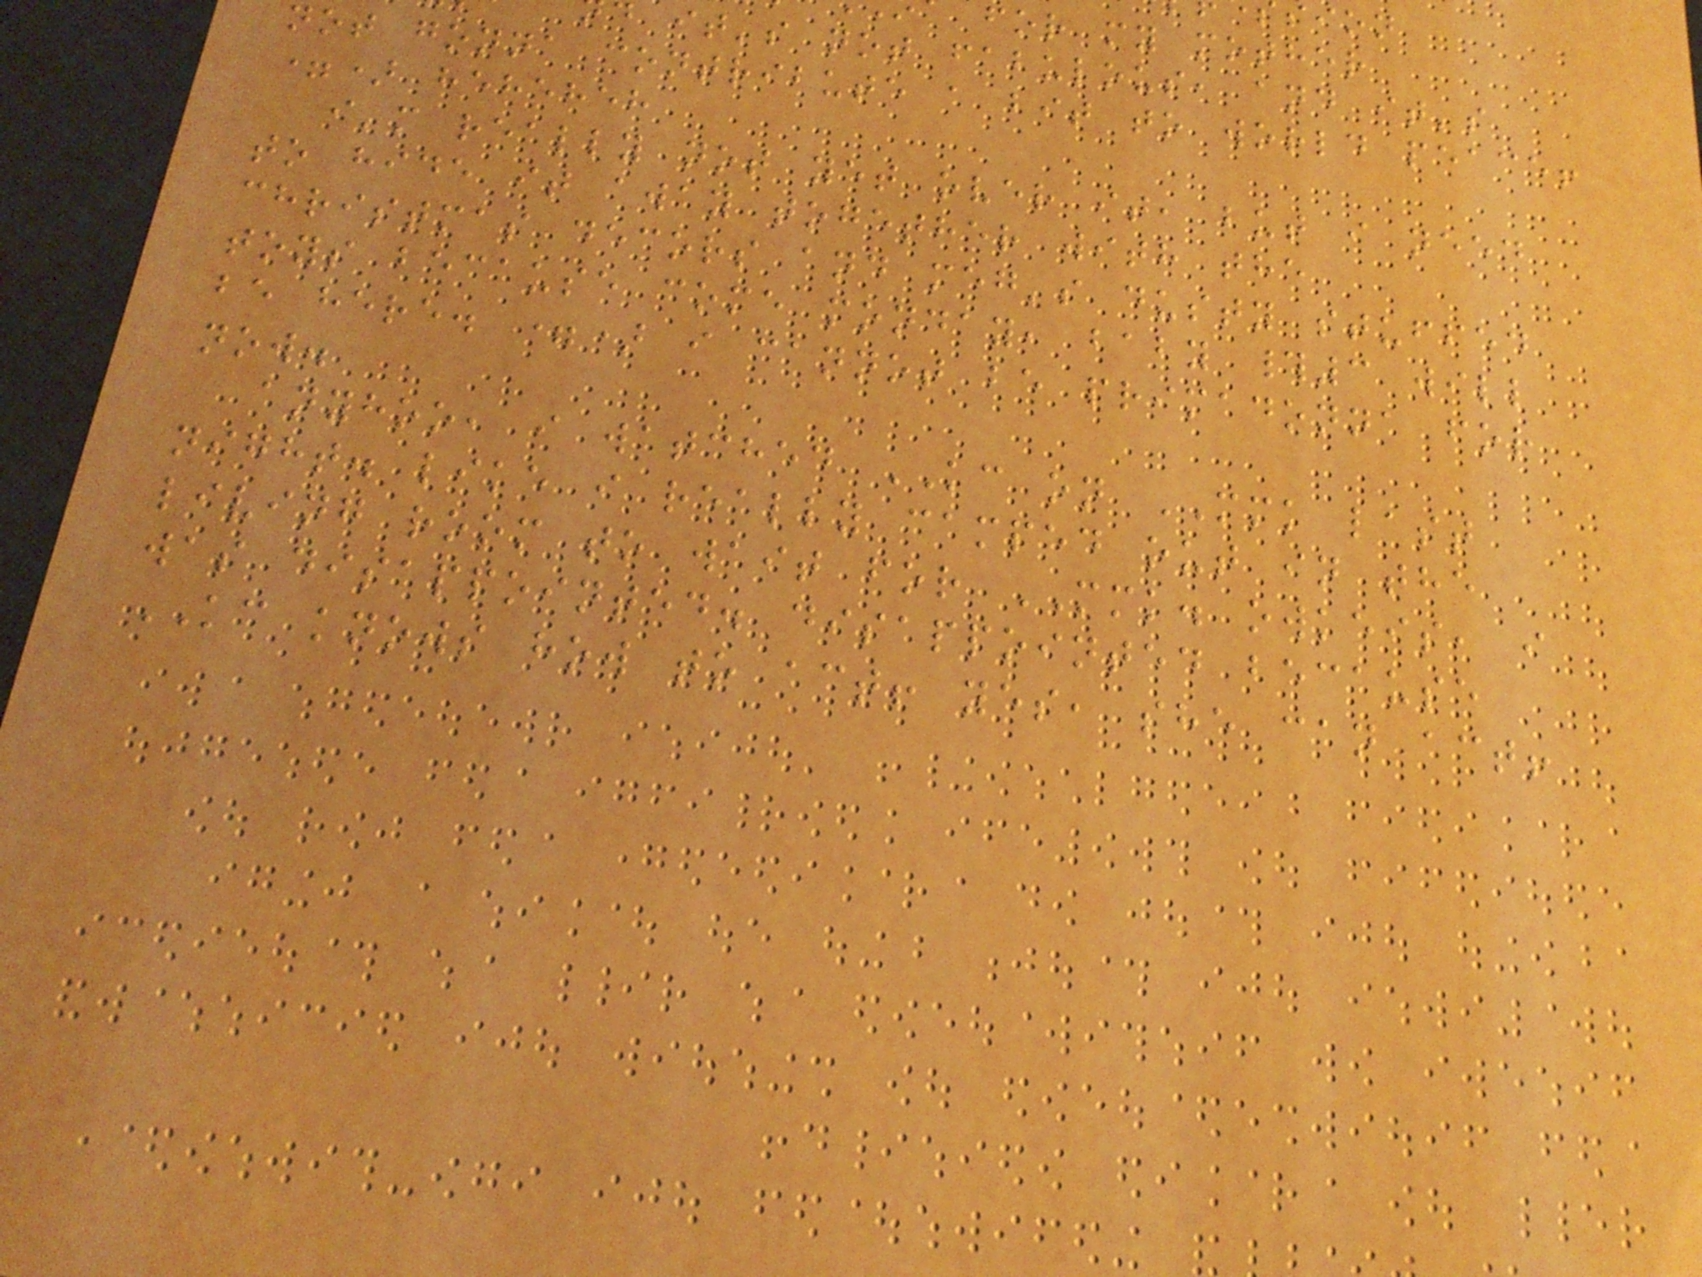for my mother
it's not fabulous, and it's
not gonna contribute a bit to world peace!
=) heheheh
i'm really not yet over it, but i need
to hide it away together with the
christmas decors and meg's dusty stuffed
toys because come monday, baby #3 will
be here. =) i cannot be primadonna for
now.
anyhoo, i watched KC on MMK last
night. like i really camped out in the
living room to wait for MMK. owkeis, i
was disappointed. disappointed because
KC knows how to act! yes, she can act!
